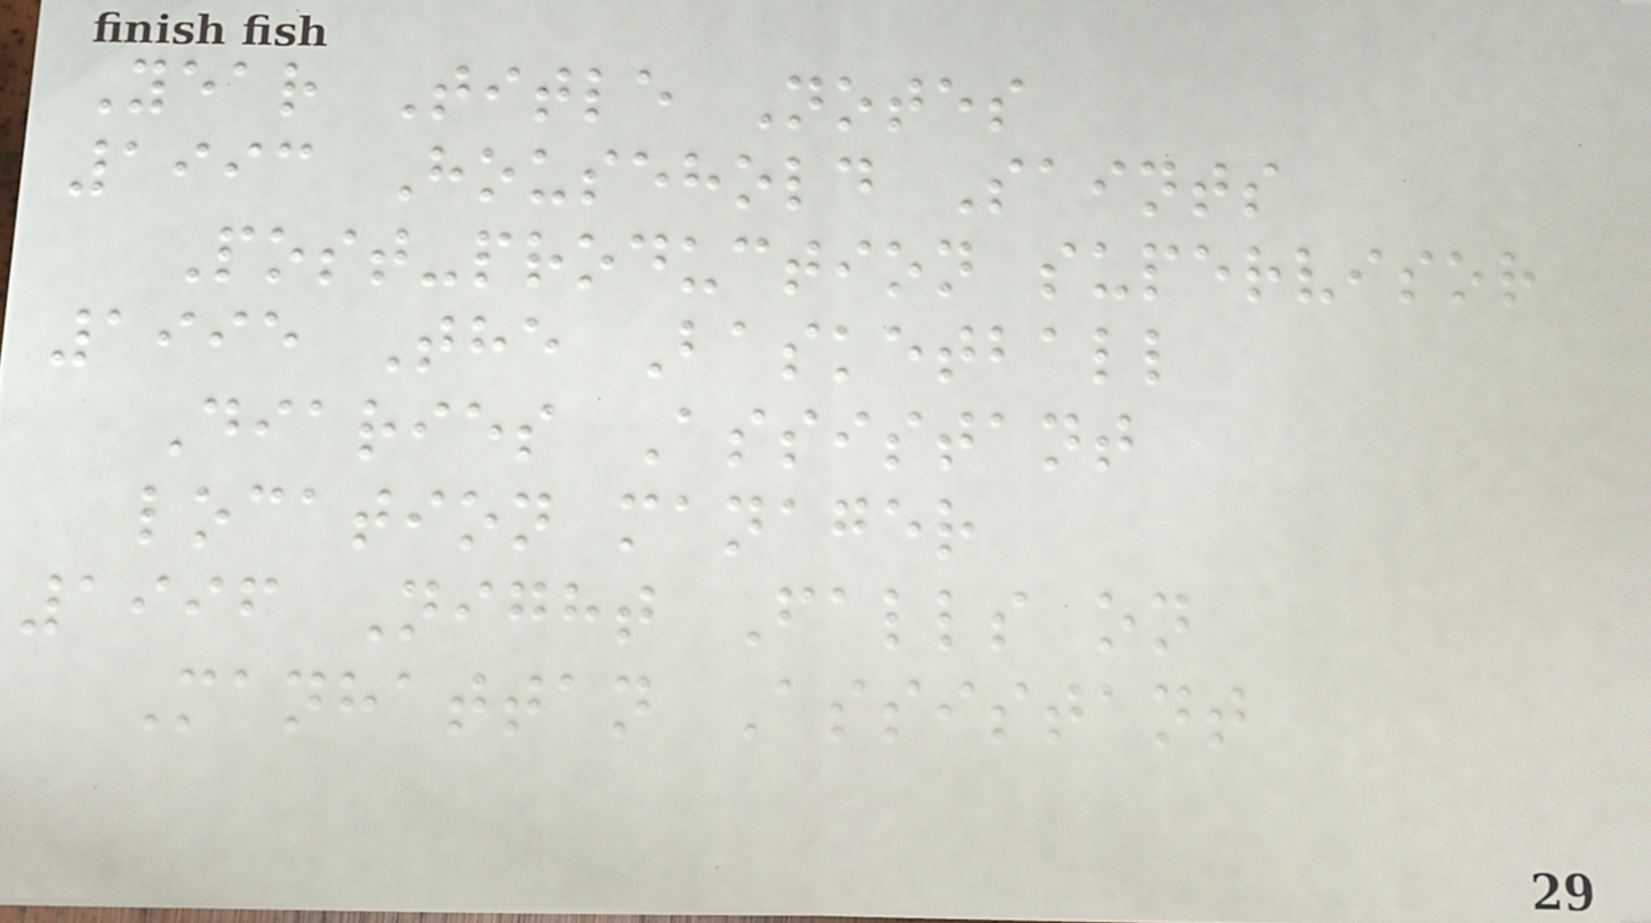Year Title Notes
1993 Household Saints
Post-production supervisor
1995 The Basketball
Diaries Assistant
location manager
1996 Night Falls on
Manhattan Assistant
